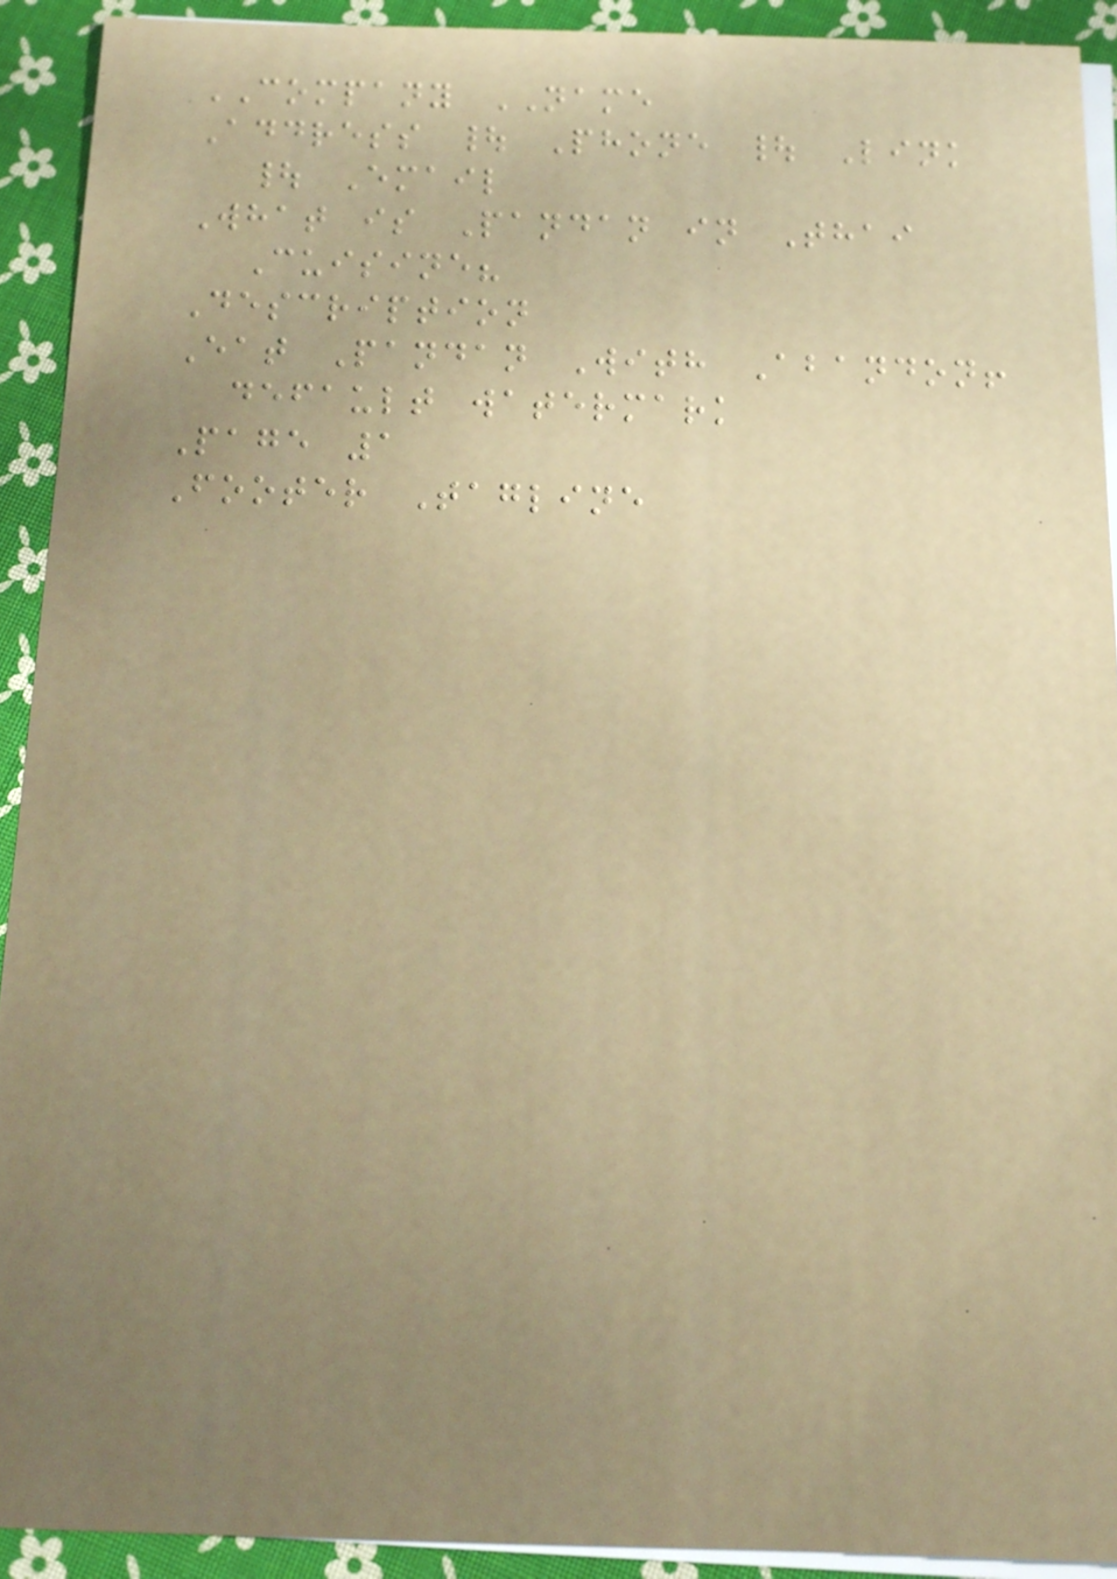COMPANY NAME
Address | Phone | Link
| Email
What is Pandan in Thai
Cuisine?
Description
Eat Pandan With Abandon!
default watermark
Page 1
Footer Tagline
